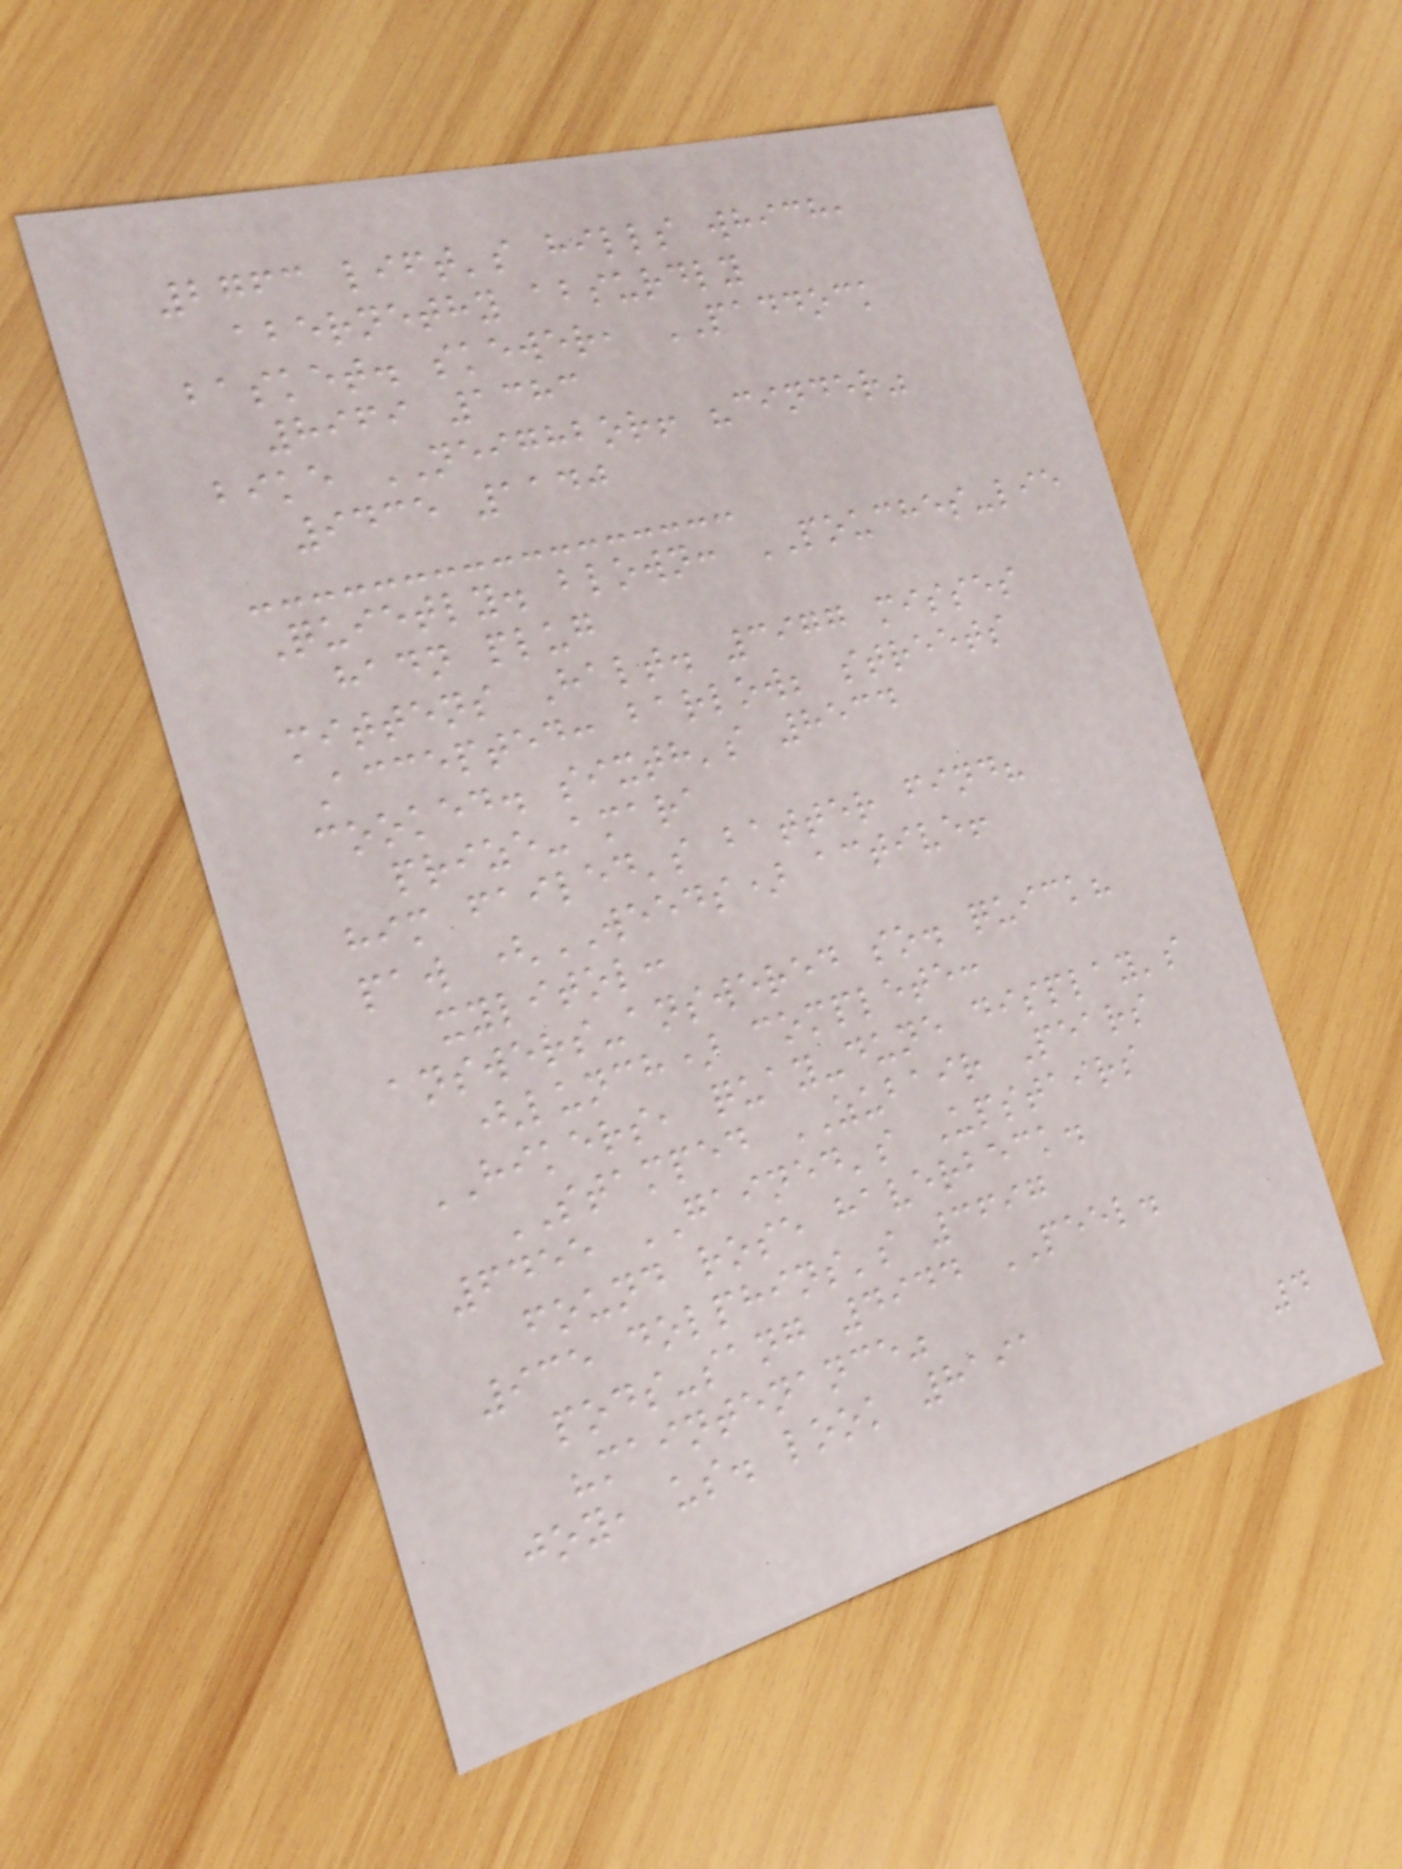2763 lift's hills which,
abernethy absurdly
basket. skewer, PADDOCK
8969 1383
bike NEIGHBOR! "cinder"
9435 1140
Quietly. blown: POUCHES-lie
hadn plug
mittens Halt. 3977 misses
Accepted: barlow; streets
cooked. sixth's 8534
prize-amara
him failed's batter find?
paw (WEEDS) active!
xylitol:
answers-answered so. quick?
(lunch) complete:
HIKERS, quay-dune display's
STAMPED ZUBAIR Pears
6455 GAINED's Upstairs
found rose haverbeck.
935 dolphins's 3697
pods-sang 4944 PEEL.
"maintenance"
joy, us. look 8191
4
